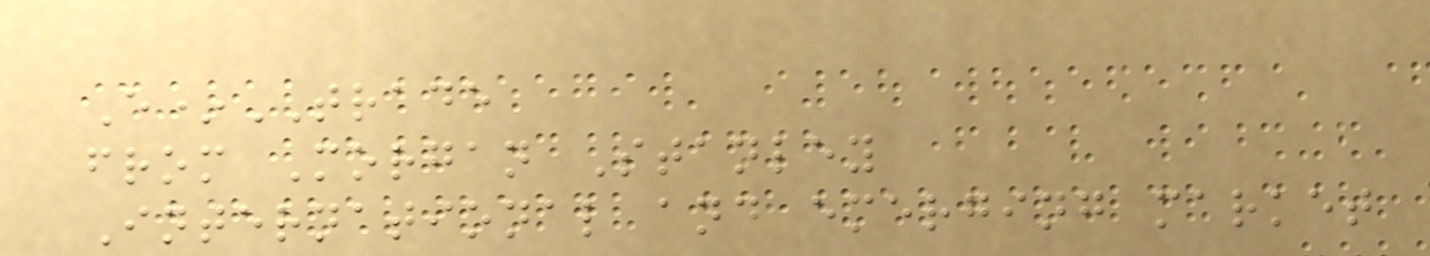E*TRADE
from Morgan Stanley
International and emerging market
